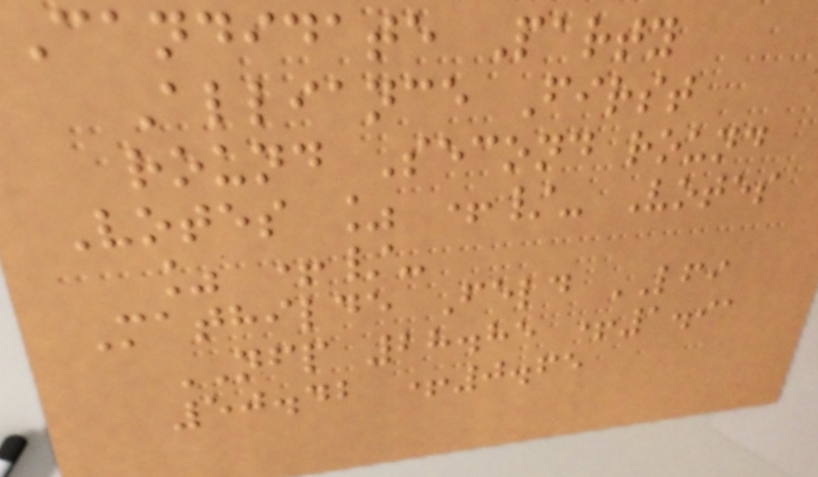Candidate Party
Alliance First
round Second round
Votes % +/- Votes
% +/-
Mathilde Feld LFI
NFP 28.85 +1.91
50.42 +0.65
